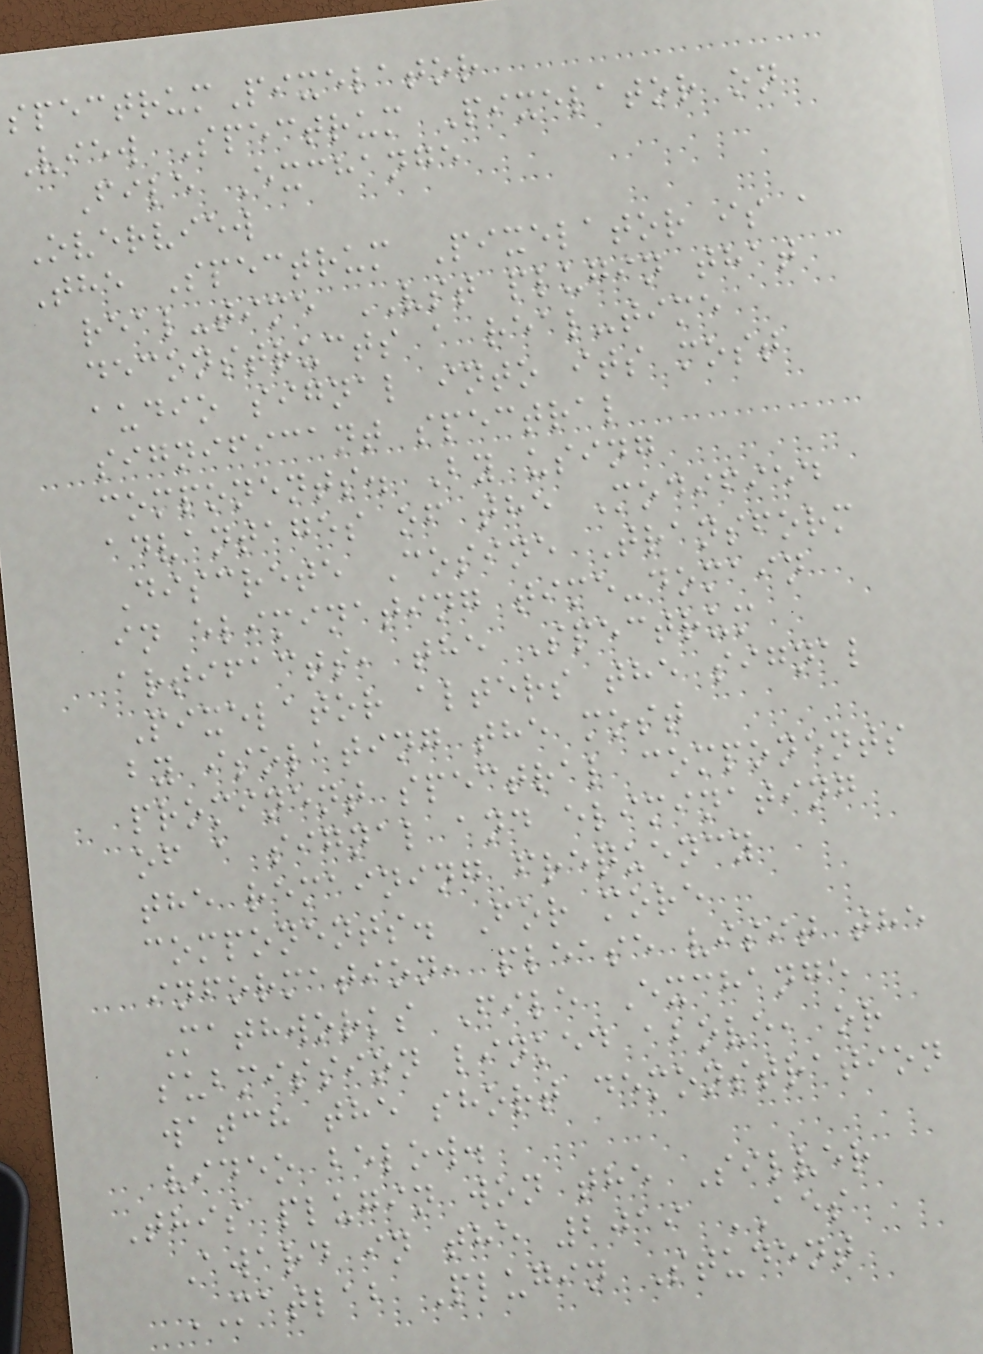spectrumPixelator
View Spectrum Pixelator on
File Exchange
Overview
The Spectrum Pixelator is a
real-time VST plugin that
deconstructs a real-time
audio signal into its most
significant spectral
components. By using
advantages of the Modified
Discrete Cosine Transform
in eliminating time-domain
artifacts, the Spectrum
Pixelator alters the signal
by isolating the most
prominent spectral components
of a signal and eliminating
the remaining frequency
components. For more
information, please visit the
Mathworks File Exchange
submission linked above, or
watch the short demonstration
video below.
This plugin won the Silver
Award in the 2019 AES
MATLAB Plugin Student
